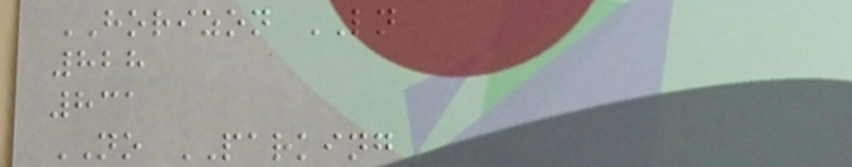HORIZON LN
828
831
NO PARKING
